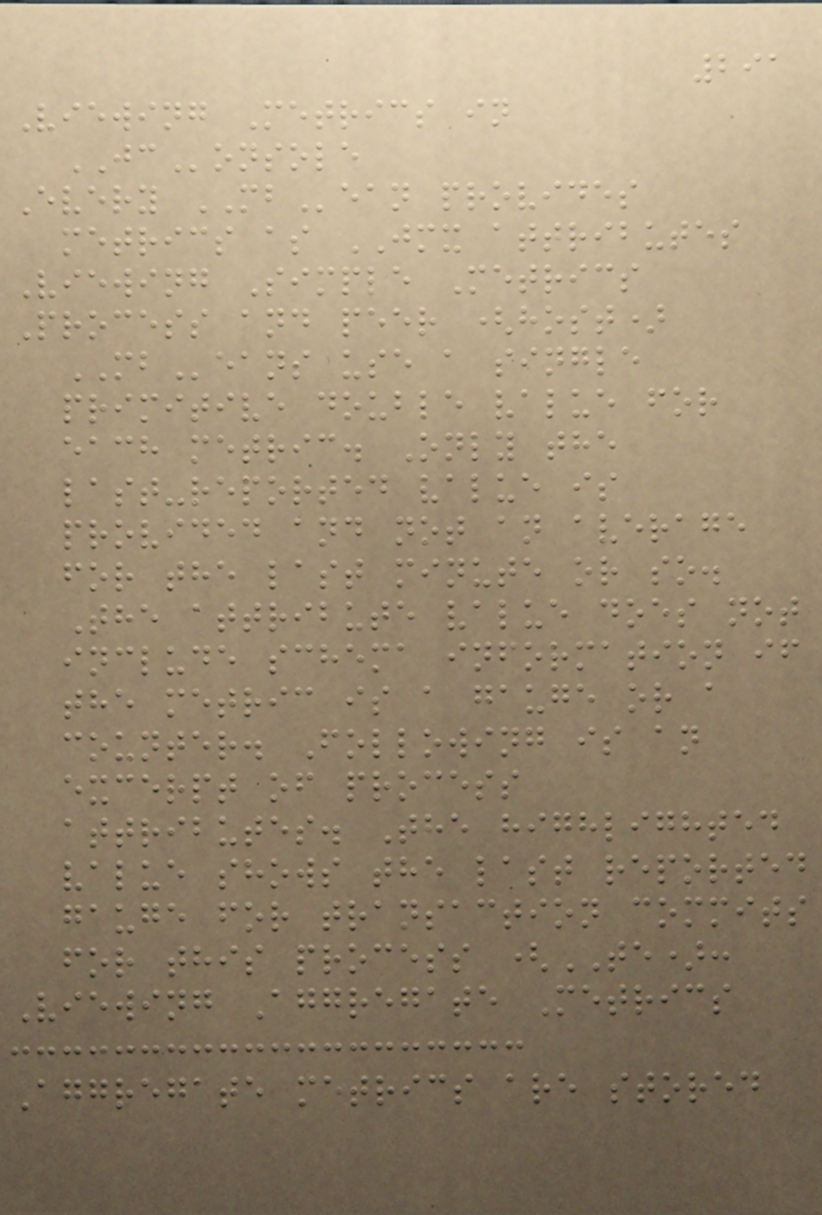291
Viewing Metrics in
JConsole
Every MBean provides
metrics as JMX attributes
Viewing Simple Metrics
Process and peer (host)
MBeans use a single
primitive double value for
each metric. Only the
last-reported value is
provided and not an average
for the last minute or so.
The attribute value does not
include schema information if
the metric is a gauge or a
counter. Following is an
excerpt of process
attributes. The highlighted
value shows the last reported
gauge for transaction commits
for this process (TE):
Viewing Aggregate Metrics
Aggregate metrics are stored
